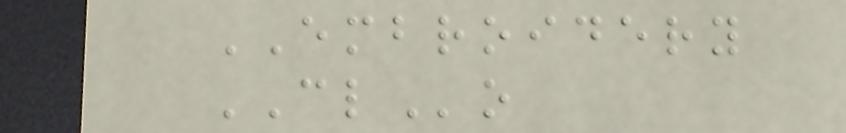EMBROIDERY
CLo
